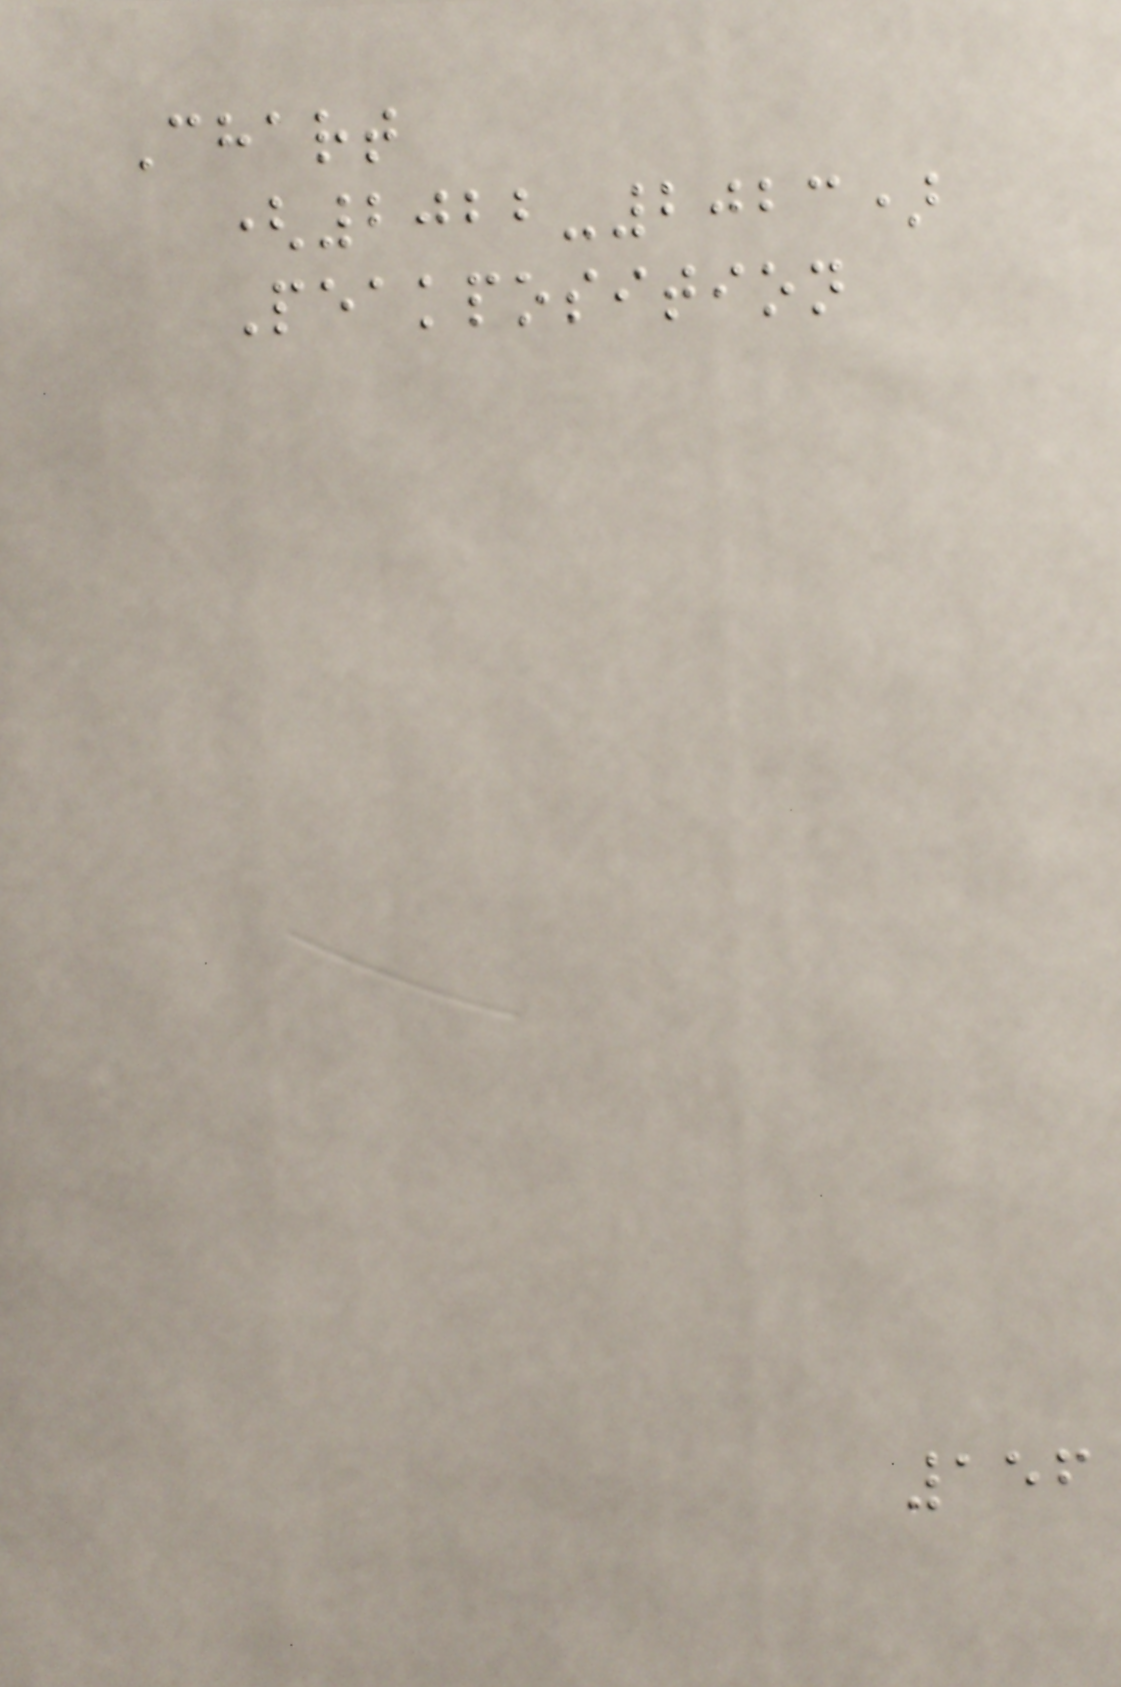Chart
(2022-2023)
Peakposition
156
